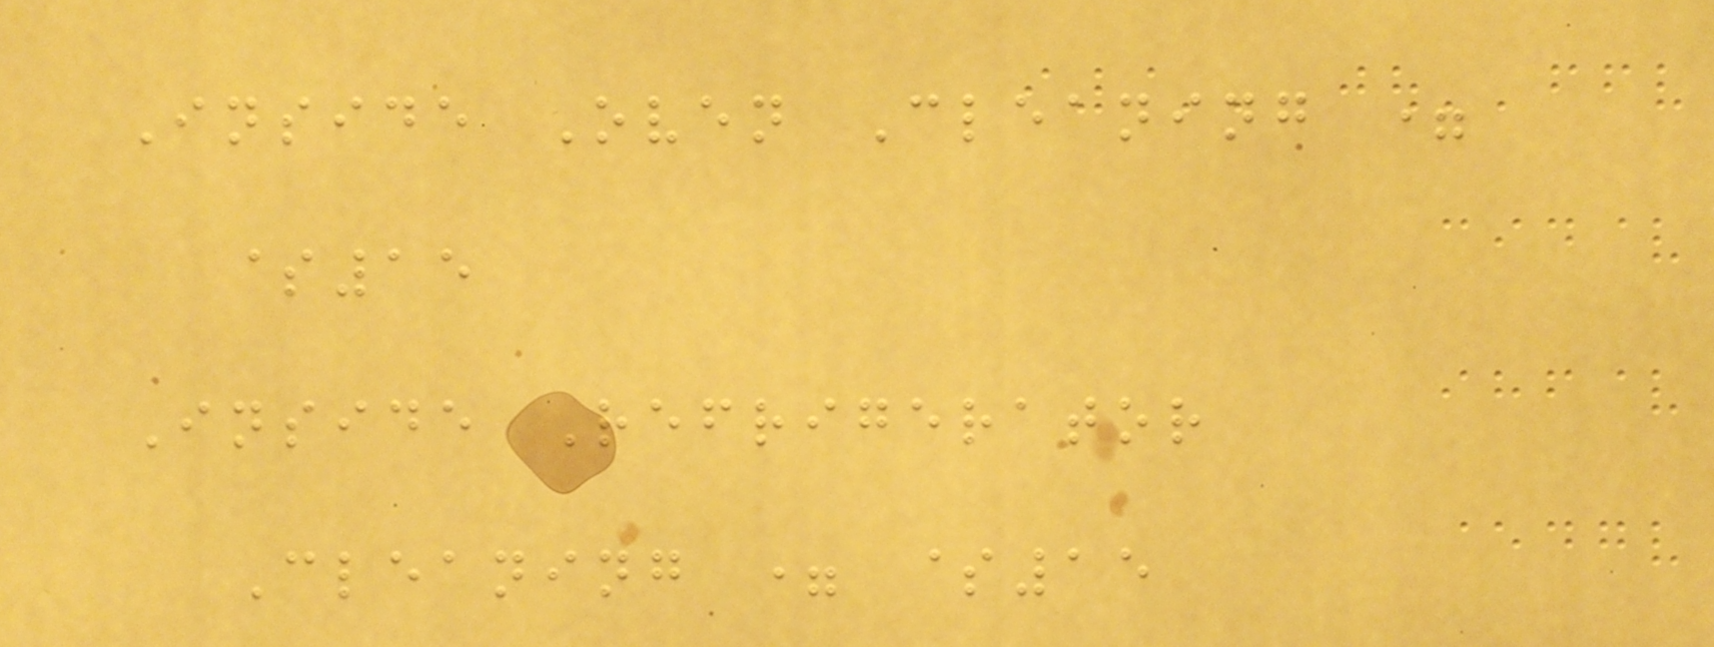Inside Oven Cleaning =
$15
Inside Refrigerator
Cleaning = $15
